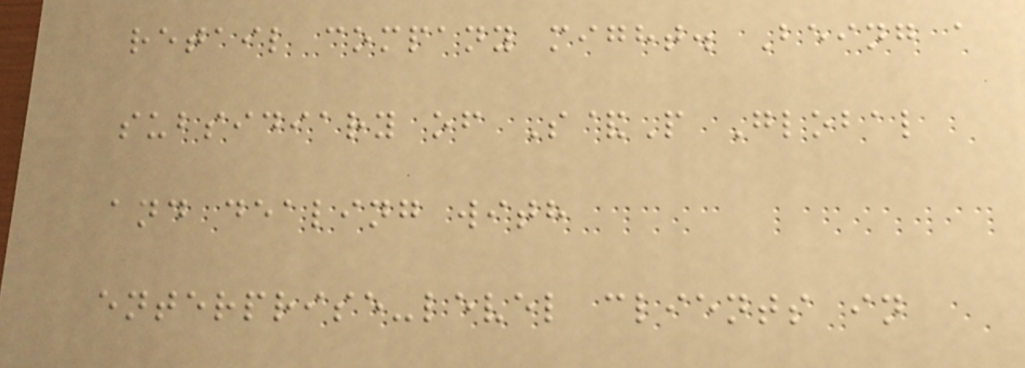retail company might. Being a
subsidiary of S&P Global
and dealing with
enterprise-level clients in
